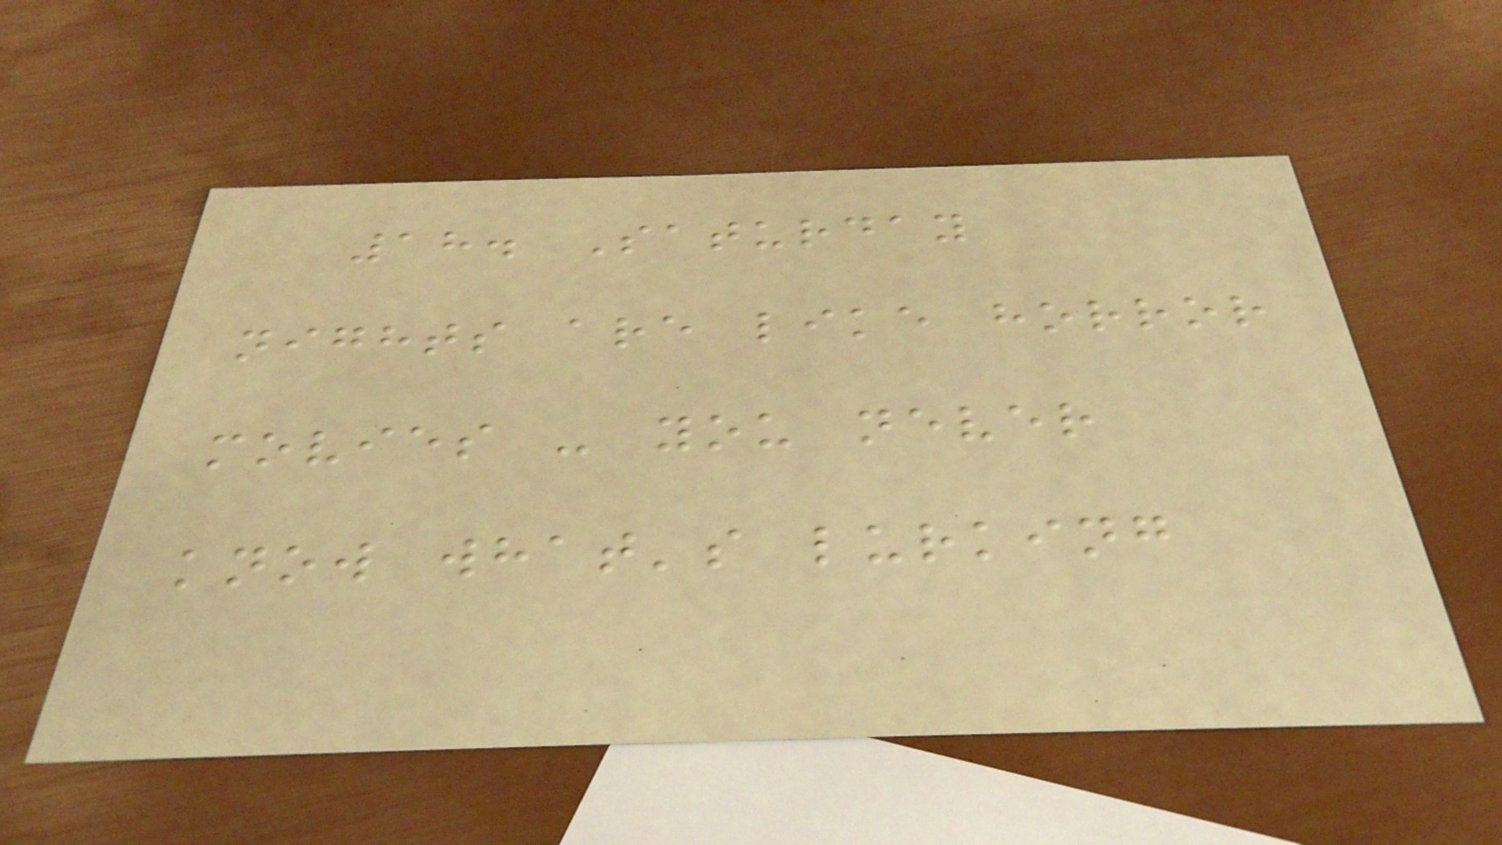18. Saturday
nights are like horror
movies - you never
know what's lurking
